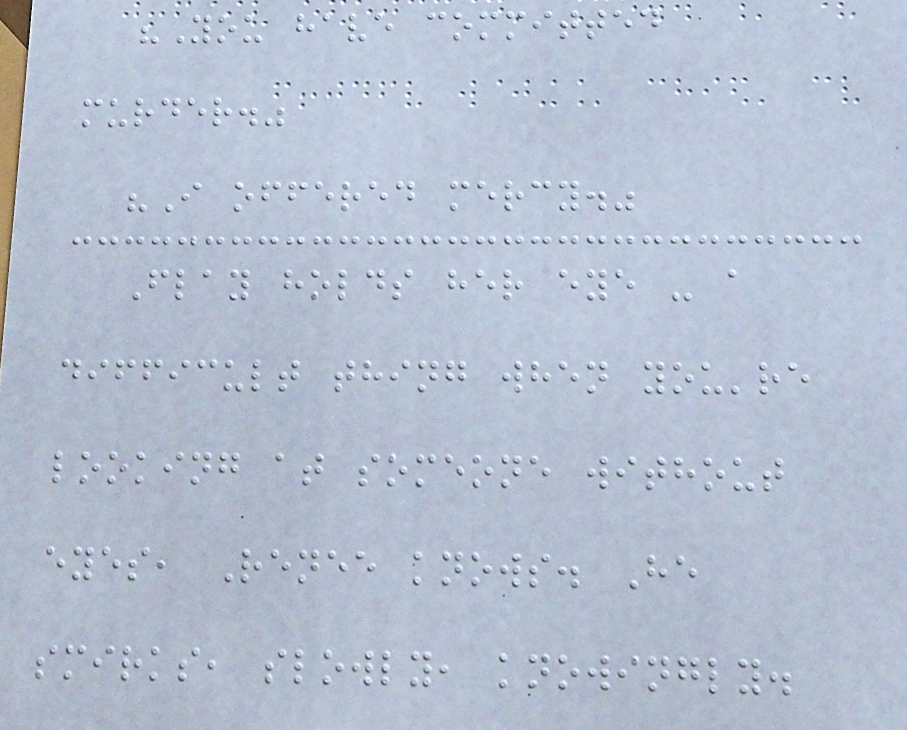"You have committed
murder."
"I offered mercy."
Flay holds her eye - a
difficult thing when you're
looking at someone without
eyes, Renee knows. He
smirks, slowly, knowingly.
